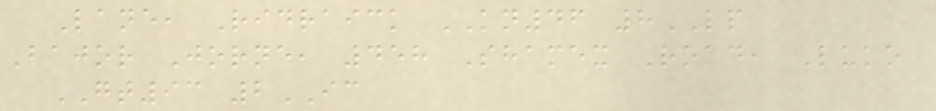Lane, Ridraick KN46 8LP
Bajor Jorne, 458 Shamex Road, Luko
GT93 2IC
